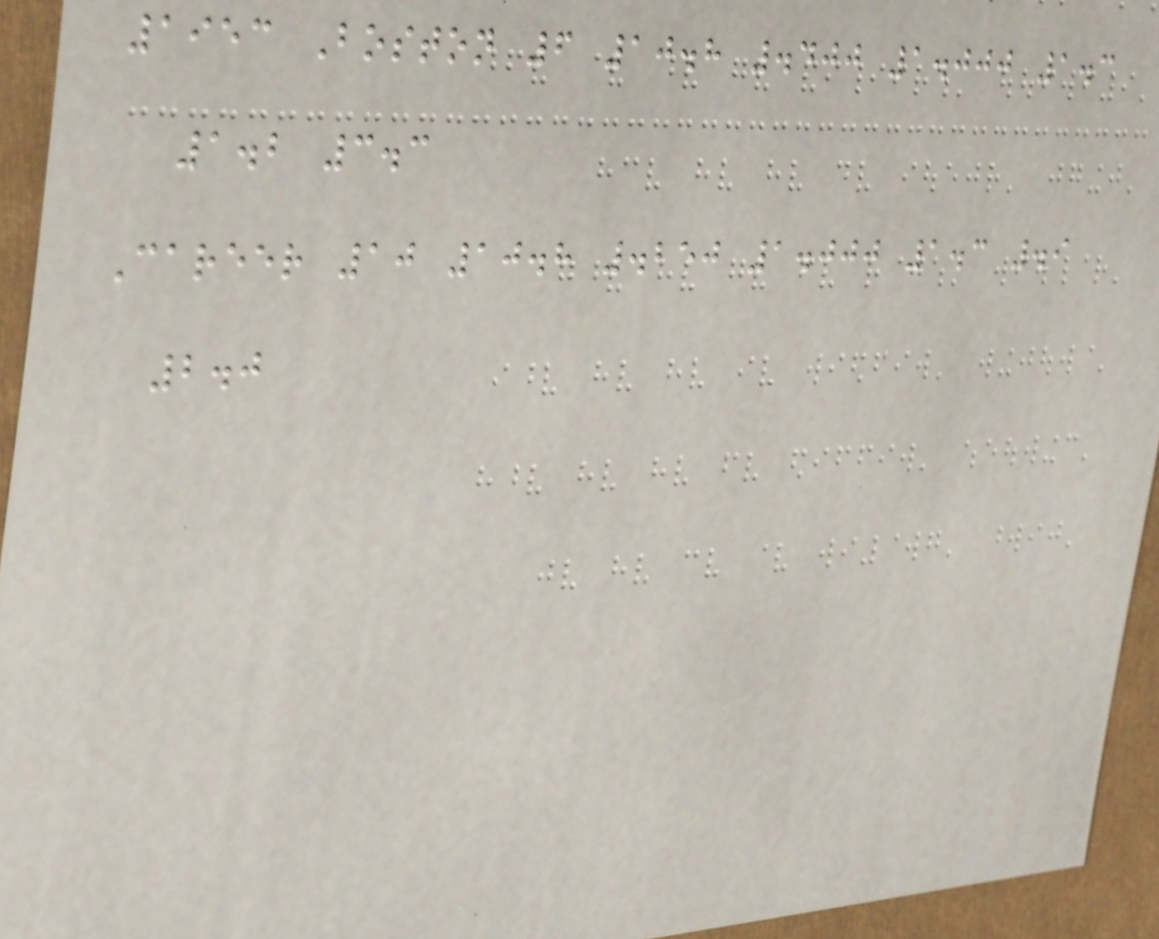1953 Boston 6 10.8 .400 1.000 1.3
1.2 3.3
Career 10 10.8 .250 1.000 1.3 .9
2.0
